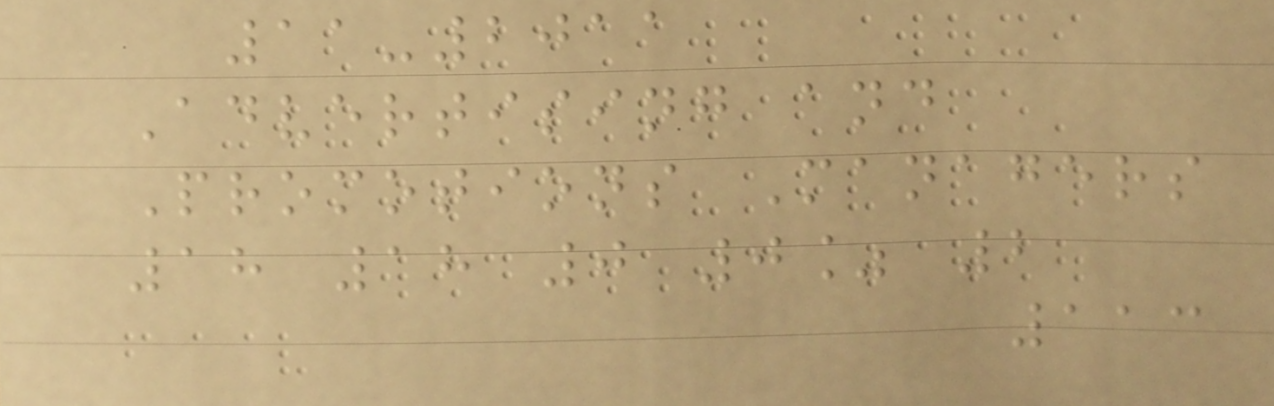11-2011
Advertising and
Promotions Managers
18 18 0 0% 2
113
